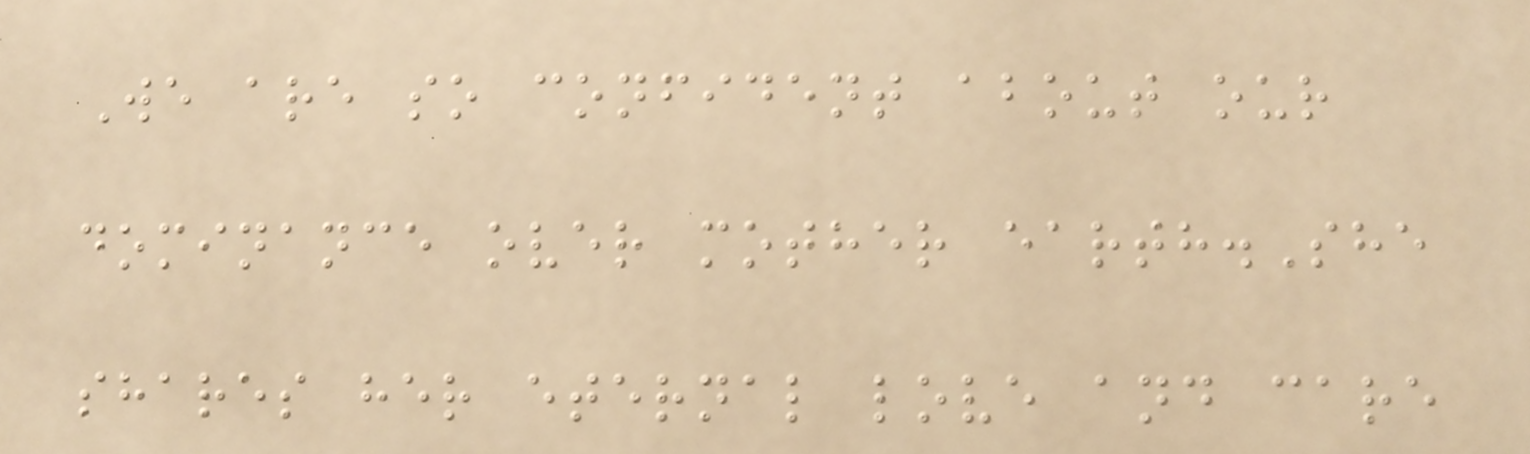We are so confident about our
dominance over mother earth.She
shares her eternal love and care
